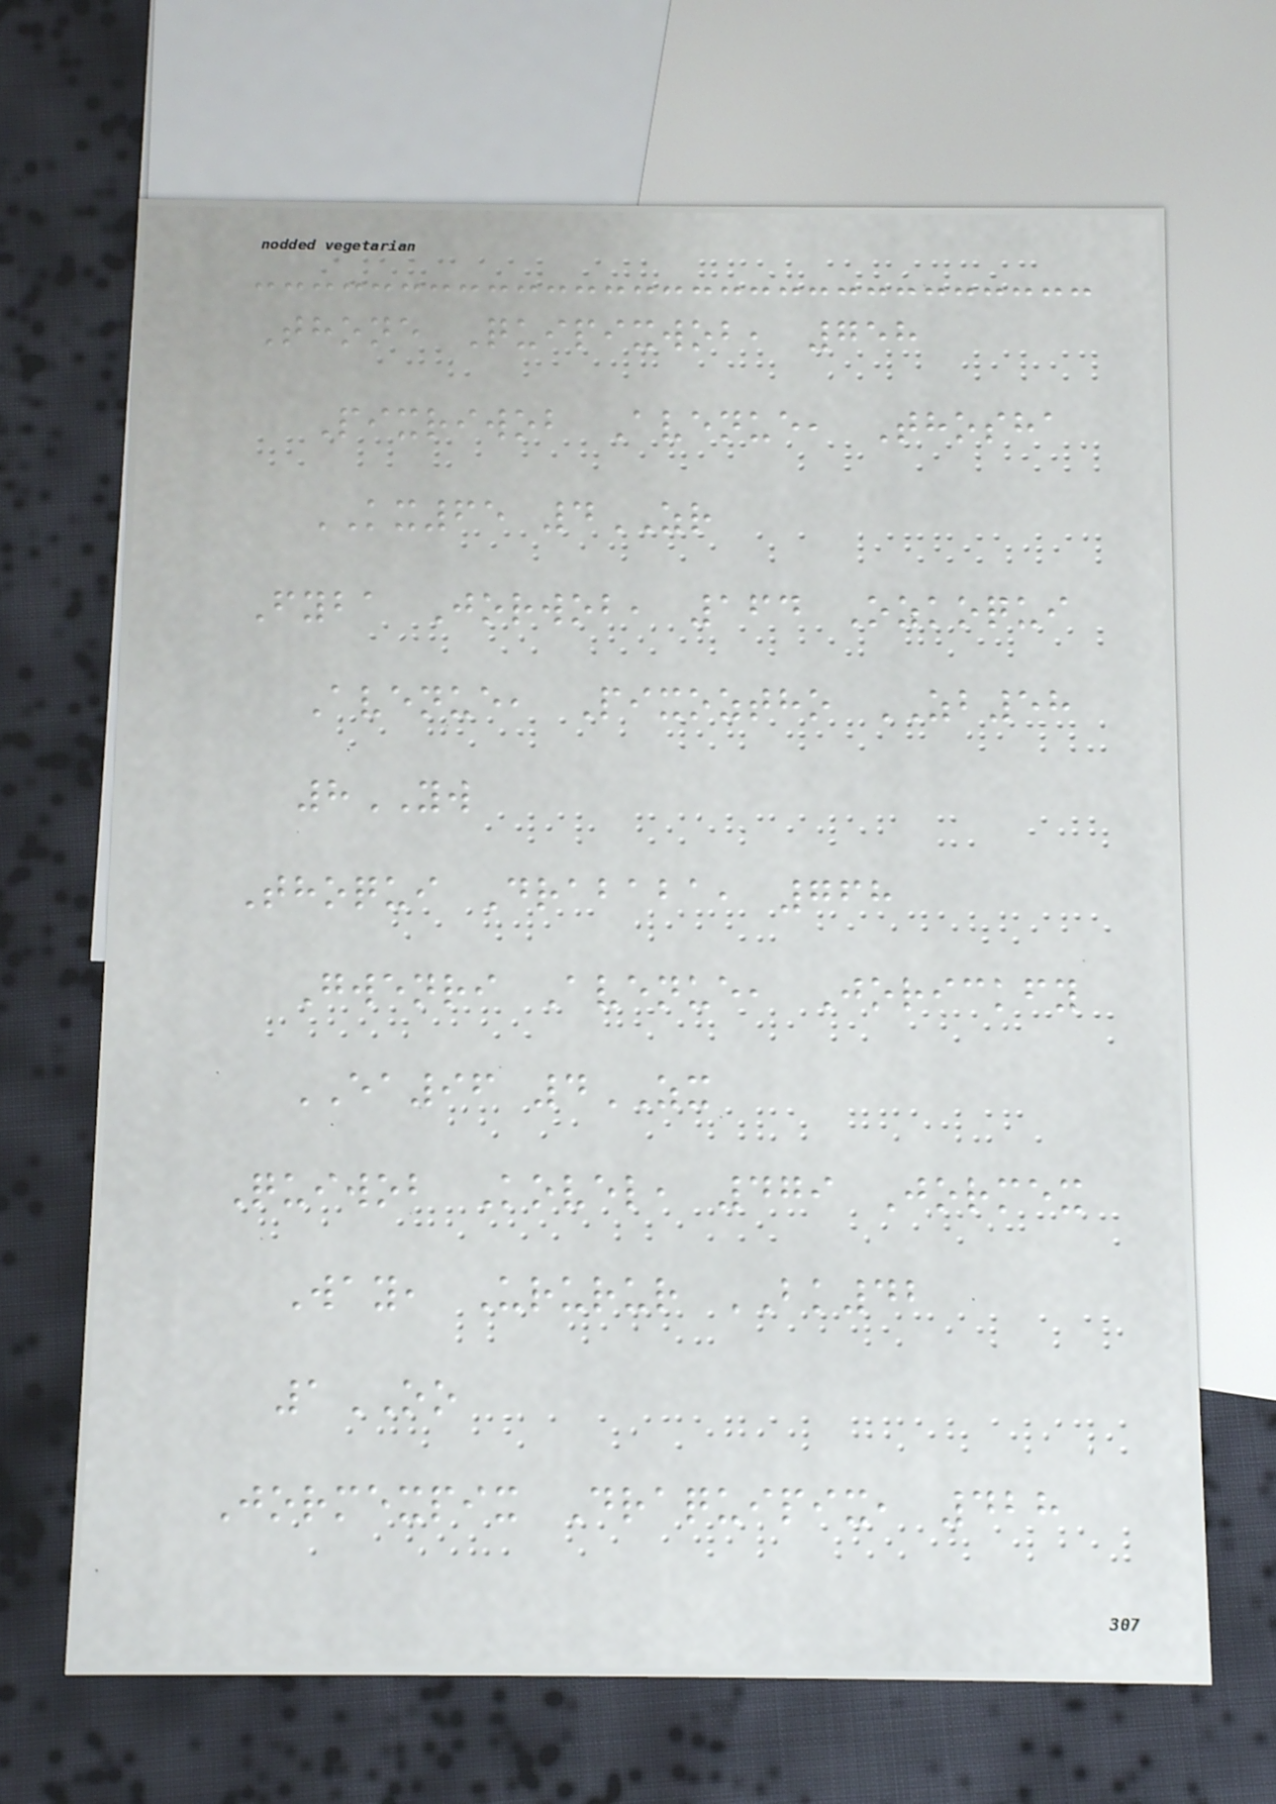Thone Quipixwob, 758
Pixriwob Avenue, Thosha
KX65 4ZR
Fyba Jorwob, 164 Ozkoqui
Avenue, Pixoztho ZB58
8YW
Thoqui Drababa, 768
Gwenri Avenue, Jorickfy
EA96 4ZX
Quiwob Kovel, 479 Jormex
Way, Ururur BK42
1OO
Jormexpix Draquipix, 428
